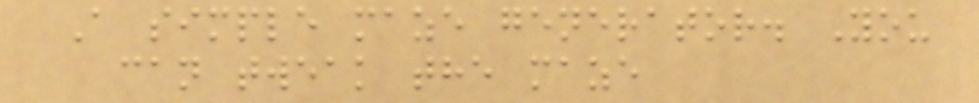A simple maze generator. You
can tweak the maze
